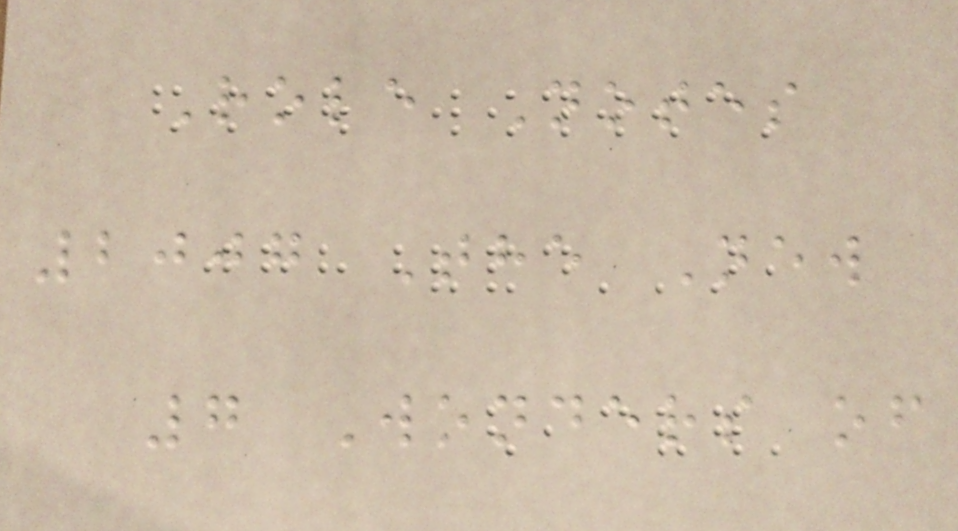Role Notes
2007 The New
7 Wonders of
